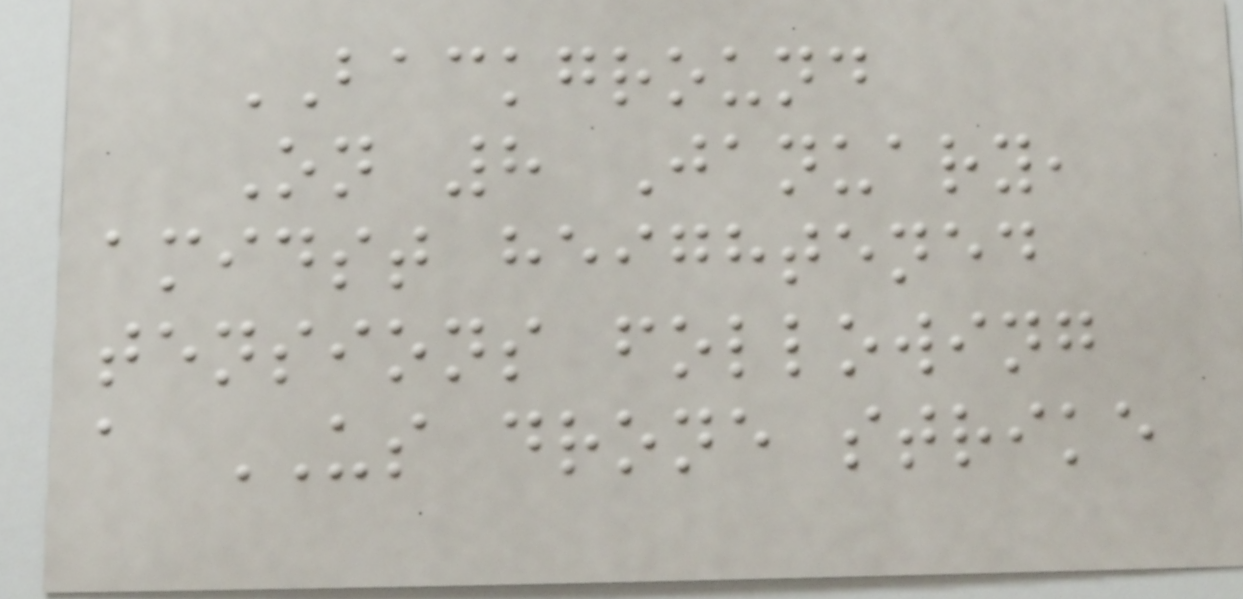BACKGROUND
On 8 January,
amidst heightened
tensions following
a US drone strike
